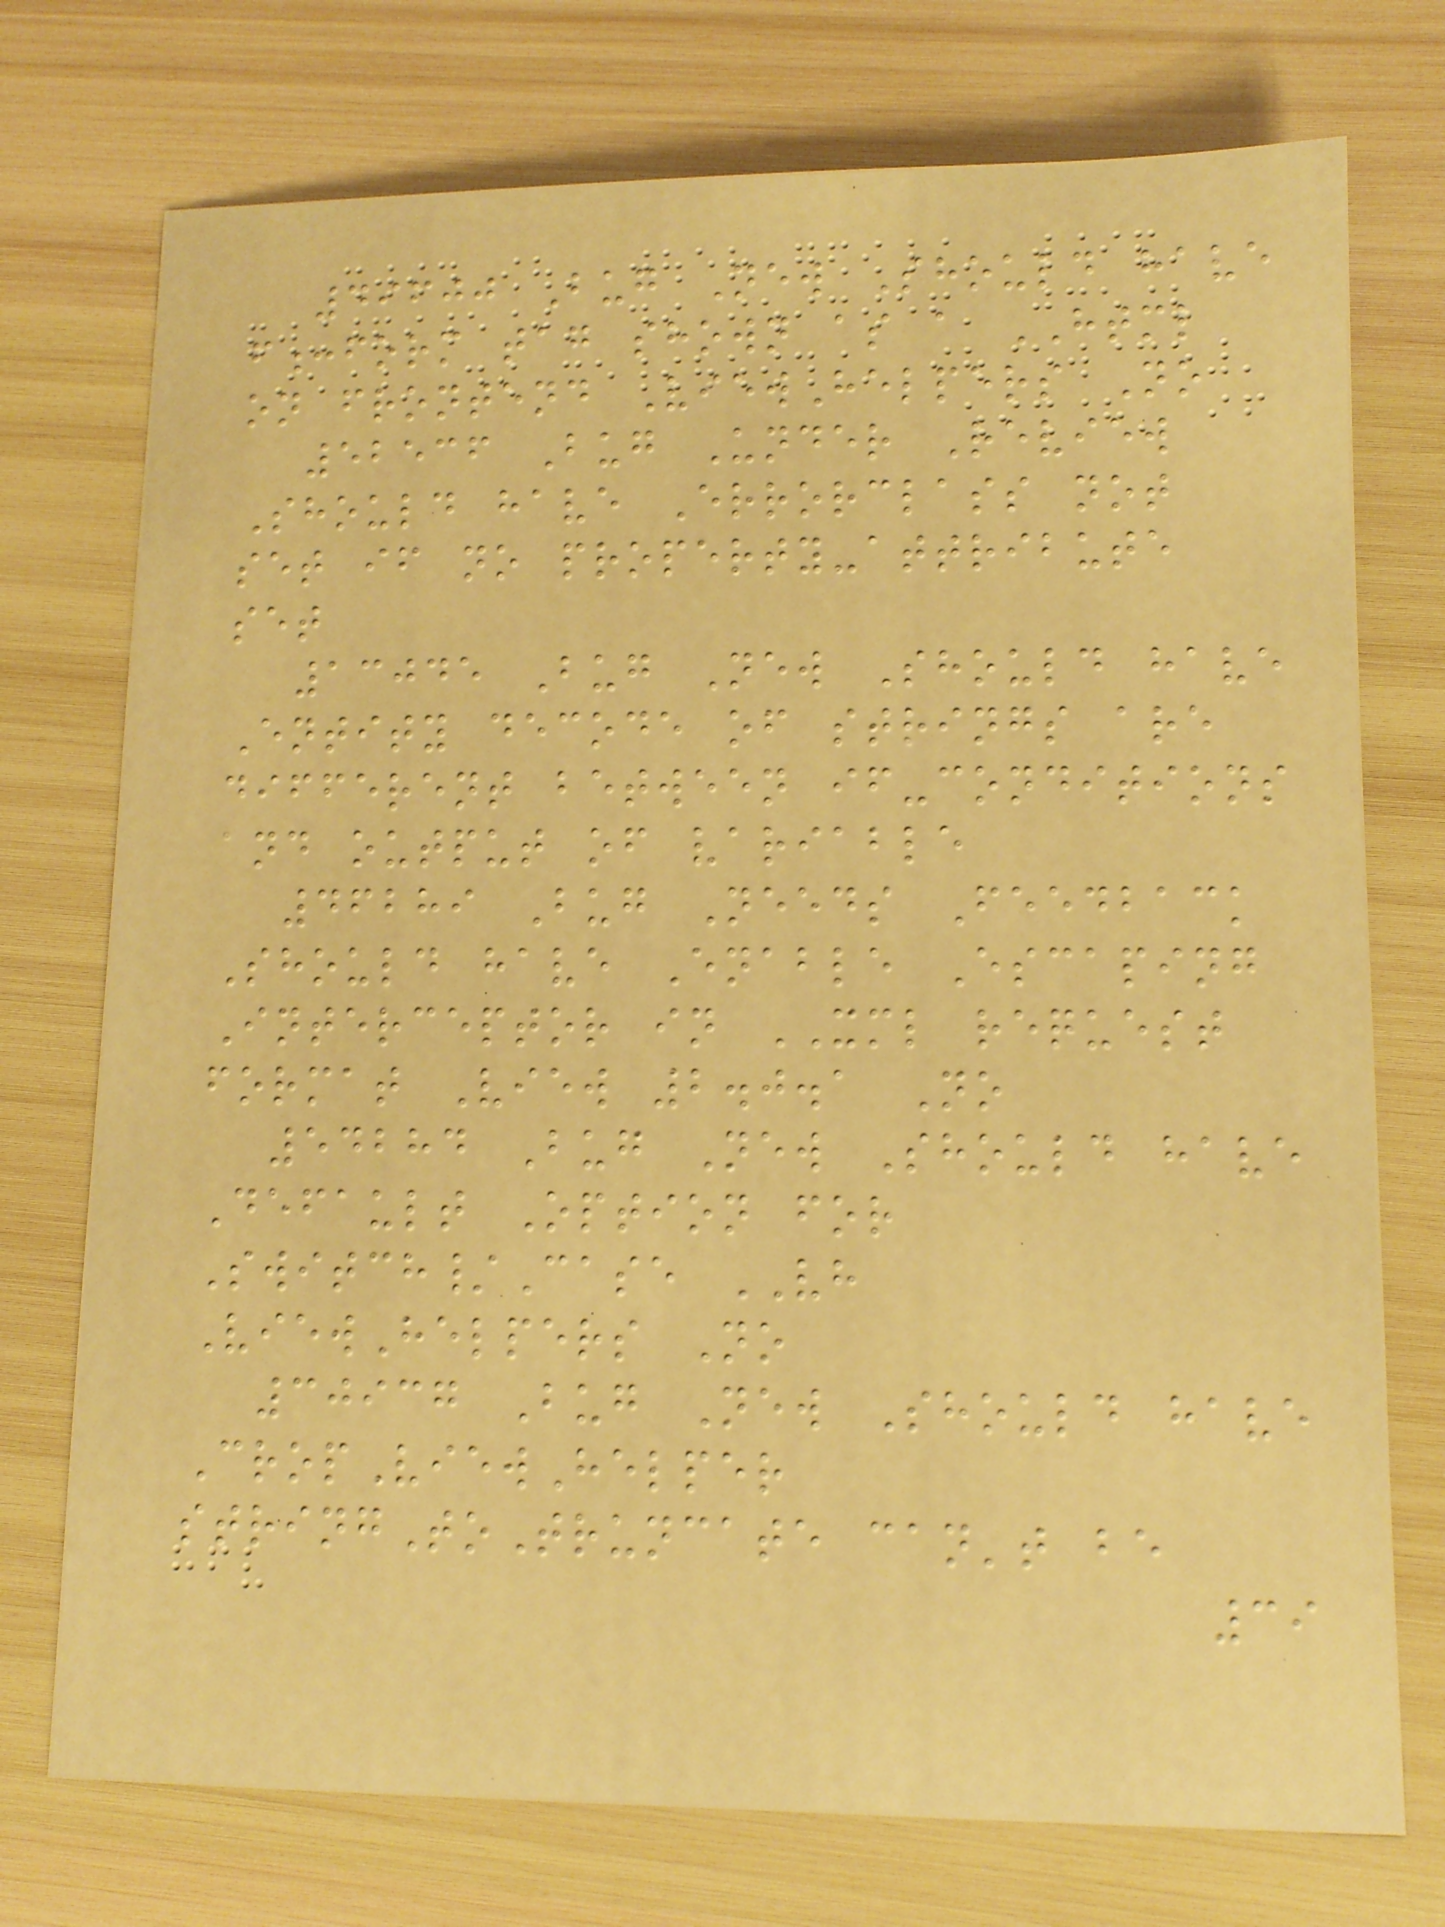49600 Bug New Should have
f:form tag shown as a HTML
on frontend ViewHelpers No
52536 Bug Under Review
Should have Errorclass not
set if no property-attribute
set
13045 Bug New Should have
Entity decode of strings are
different between if-conditions
and output of variable
46289 Bug Needs Feedback
Should have Enable Escaping
Interceptor in XML request
format View 2.0.1 No
54284 Bug New Should have
Default Option for
Switch/Case VH
ViewHelpers No
30937 Bug New Should have
CropViewHelper
stringToTruncate can't be
39
